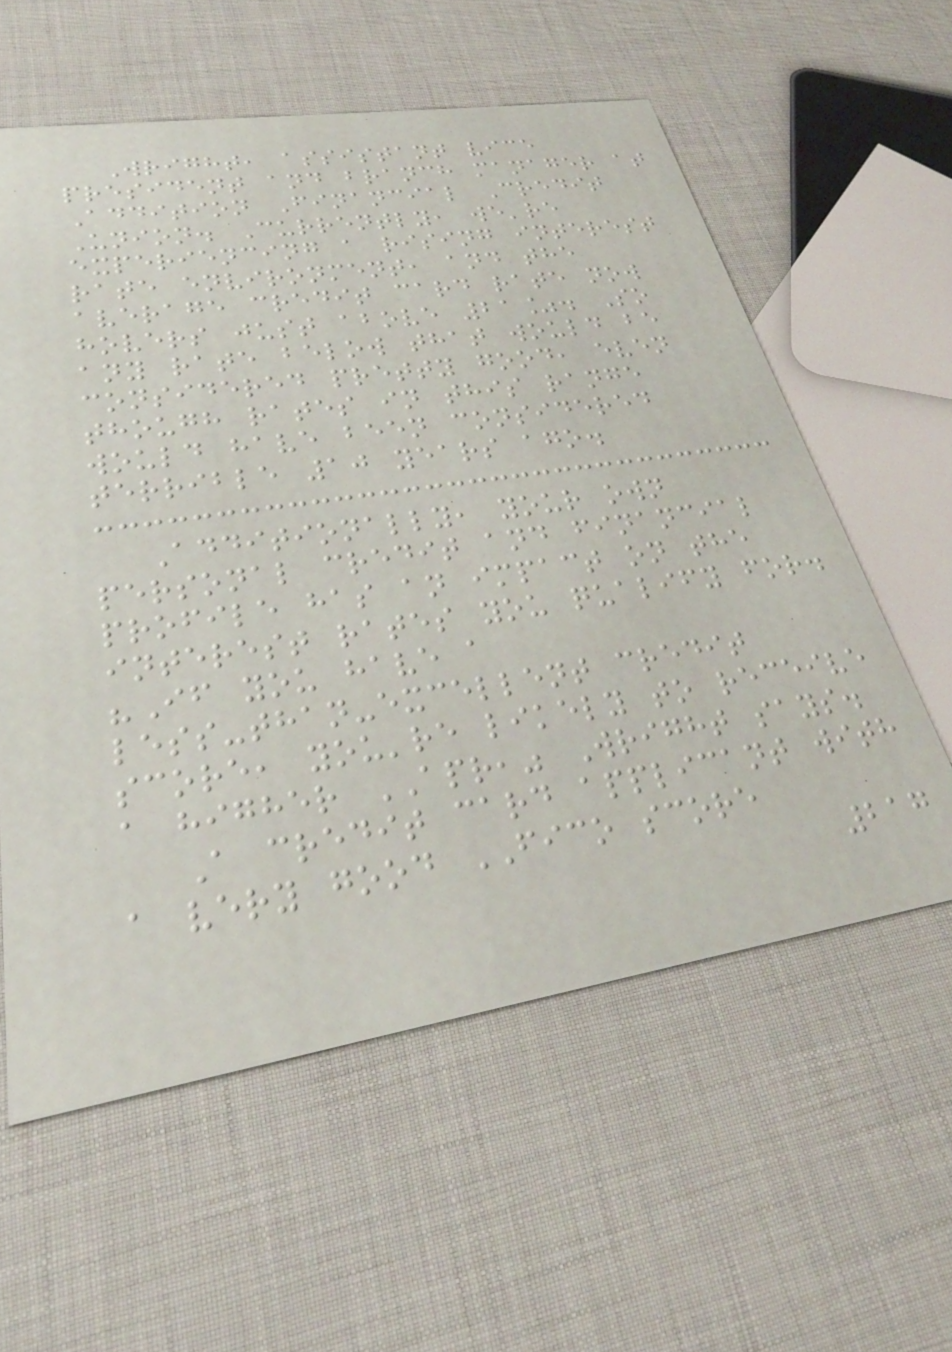Wright, assistant vice
president and branch manager at
Addition Financial Credit
Union. Currently, we're
experiencing a rising interest
rate environment, and the
average credit card rate now
hovers just above 21%. So
any rate below that would be
considered pretty good, even
though rates in this range
would have been considered
terrible 10 years ago.
Additionally, your own
personal credit and financial
profile has an impact on the
interest rates you qualify for.
"If you have a
less-than-excellent credit
score, you're likely to receive
a higher APR," Wright says.
A credit card applicant with
a very good FICO score
217
